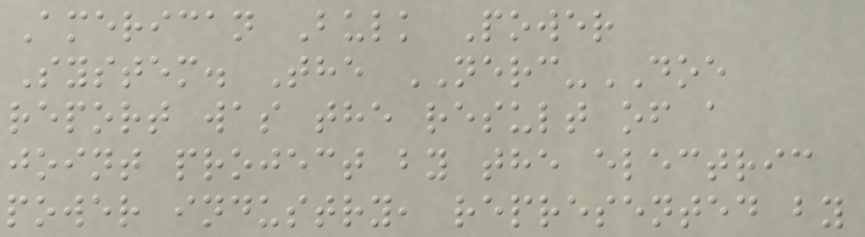American Bulk Power
System. The NERC-DOE
report was the result of a
joint project by the electric
power industry, represented by
